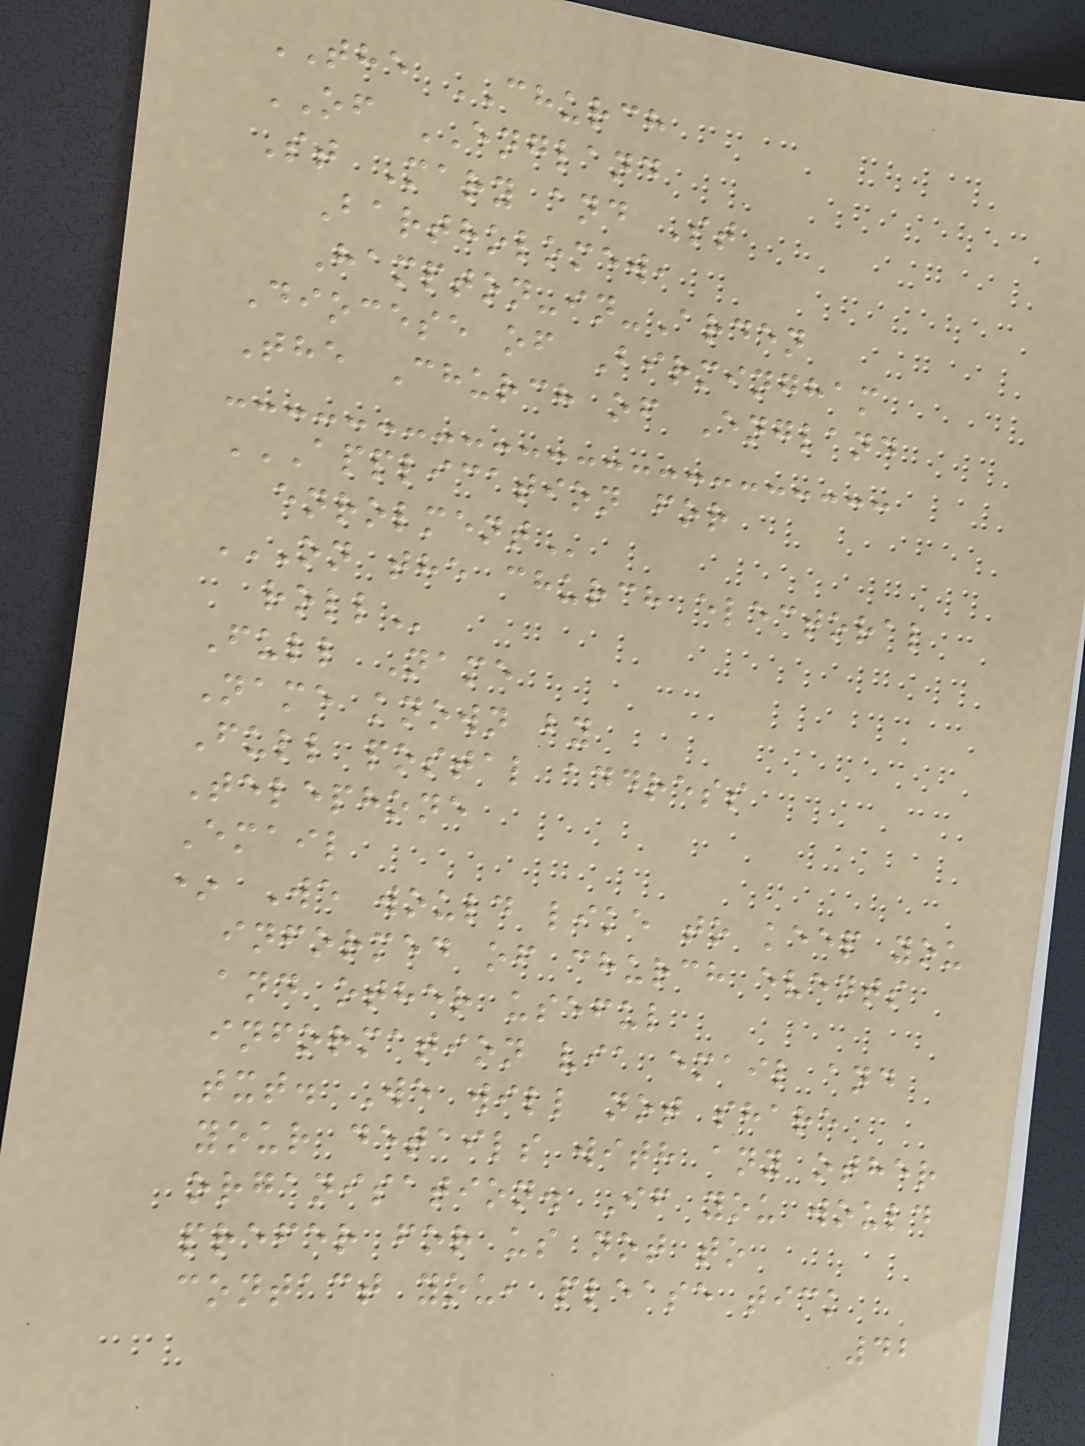THE CHURCH
OF ENGLAND
St Mary and St
Bartholomew,
Hampton-in-Arden
Diocese of Birmingham
The Church of England
APPLICATION FOR
ENROLMENT
ON THE CHURCH ELECTORAL
ROLL
Full Name
Name known by
Full postal address
Telephone
Email
* We would like to keep you
informed of church events
and other useful
information via email and
txt. We will not share
your details with any other
organisation. If you would
prefer for us not to
contact you, please tick
42
